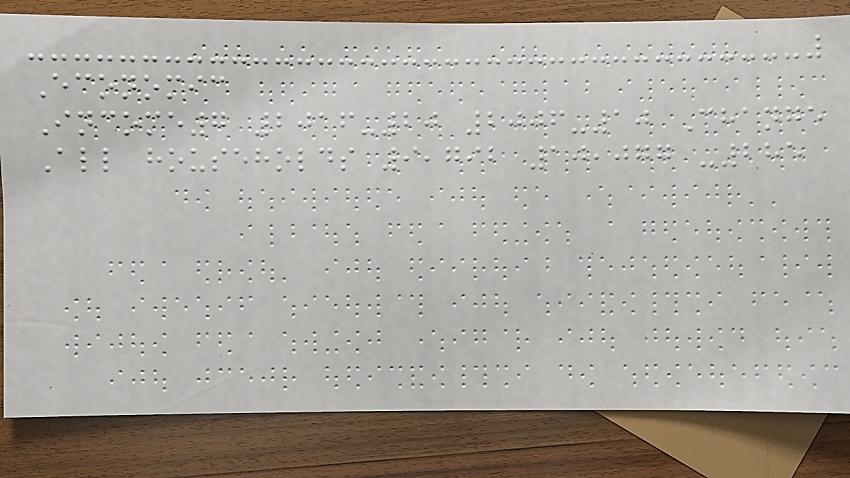Economic
Income7 2016-20 2006-10 Change
All households 9,792 10,077 -285
